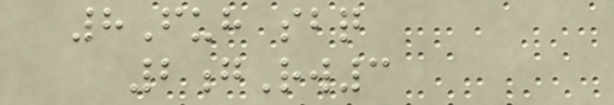8Fuh sbq
2gRw3
